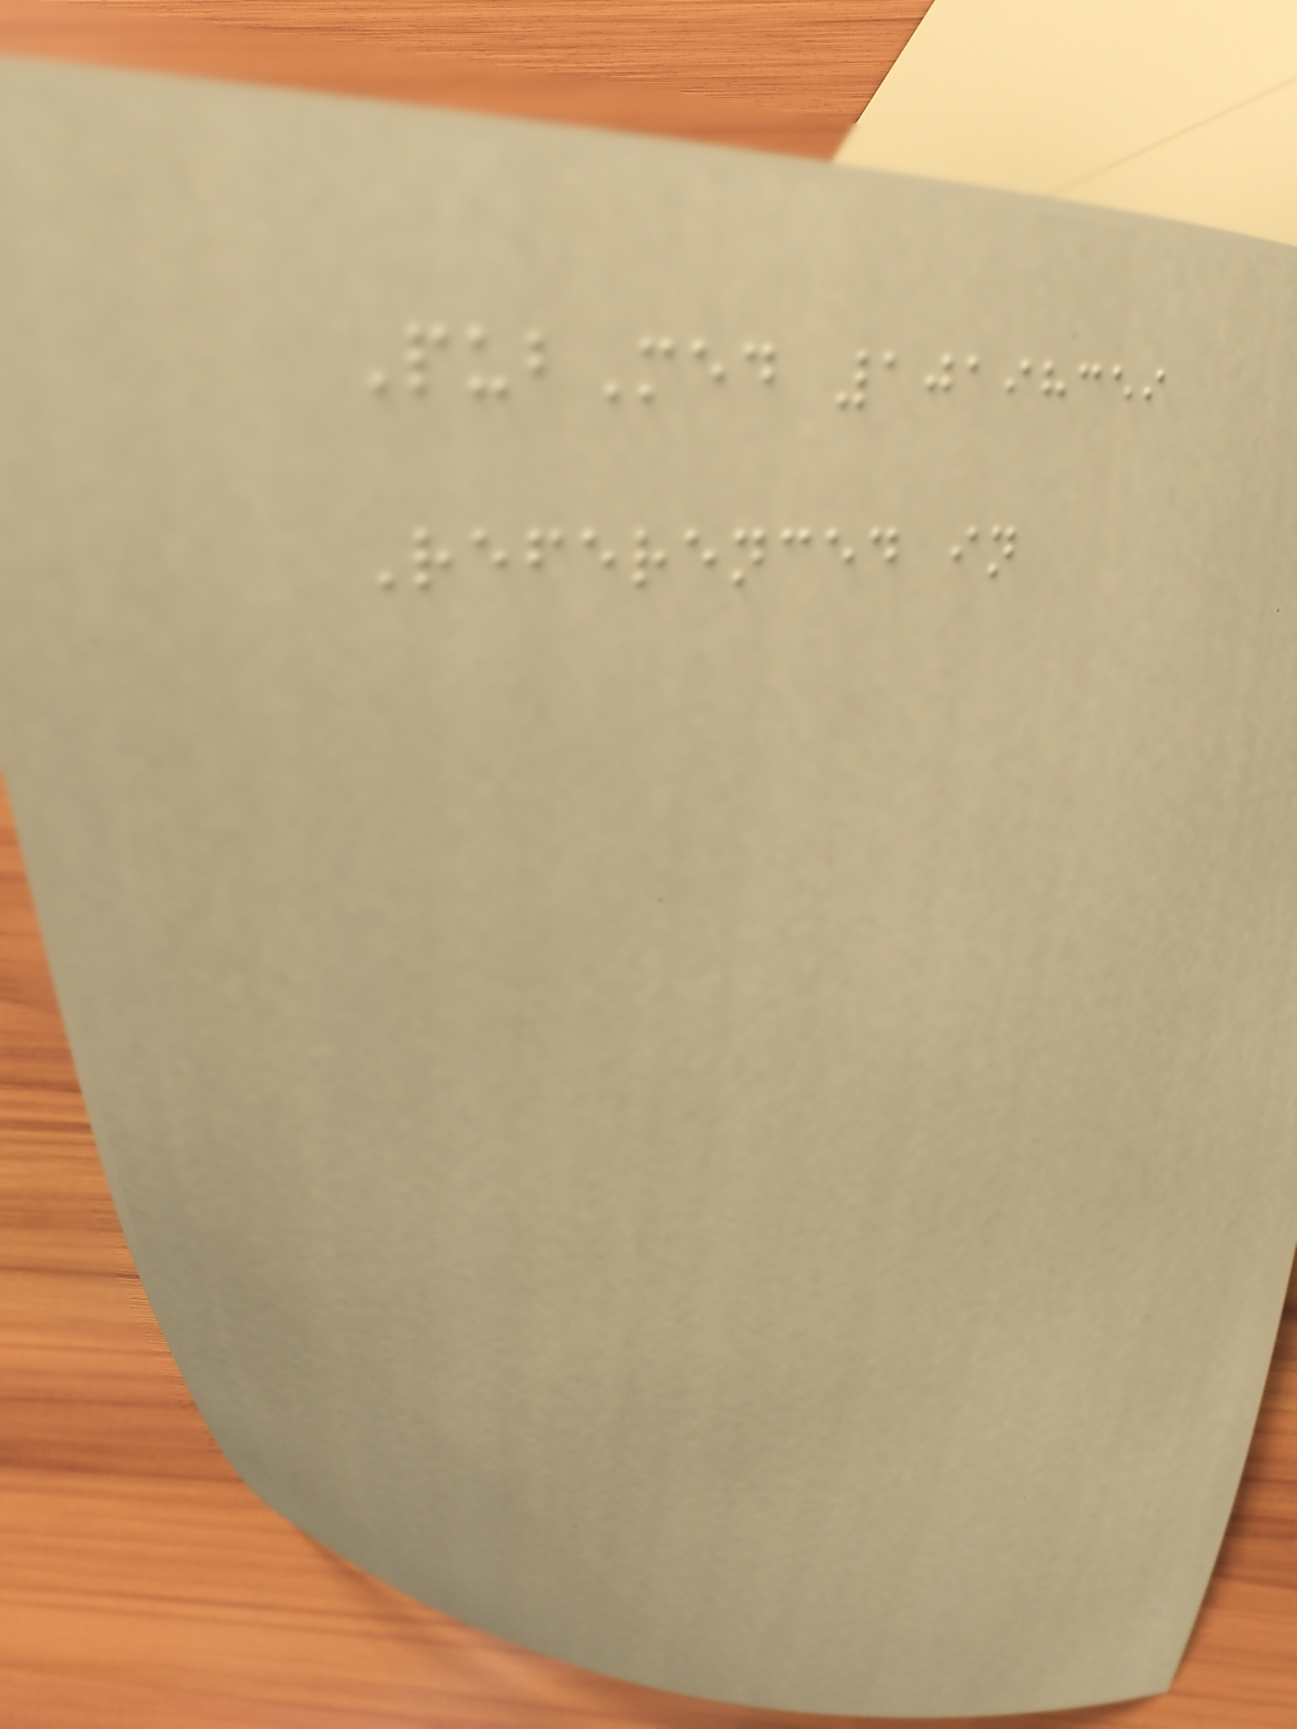PubMed 10198359
Referenced in
